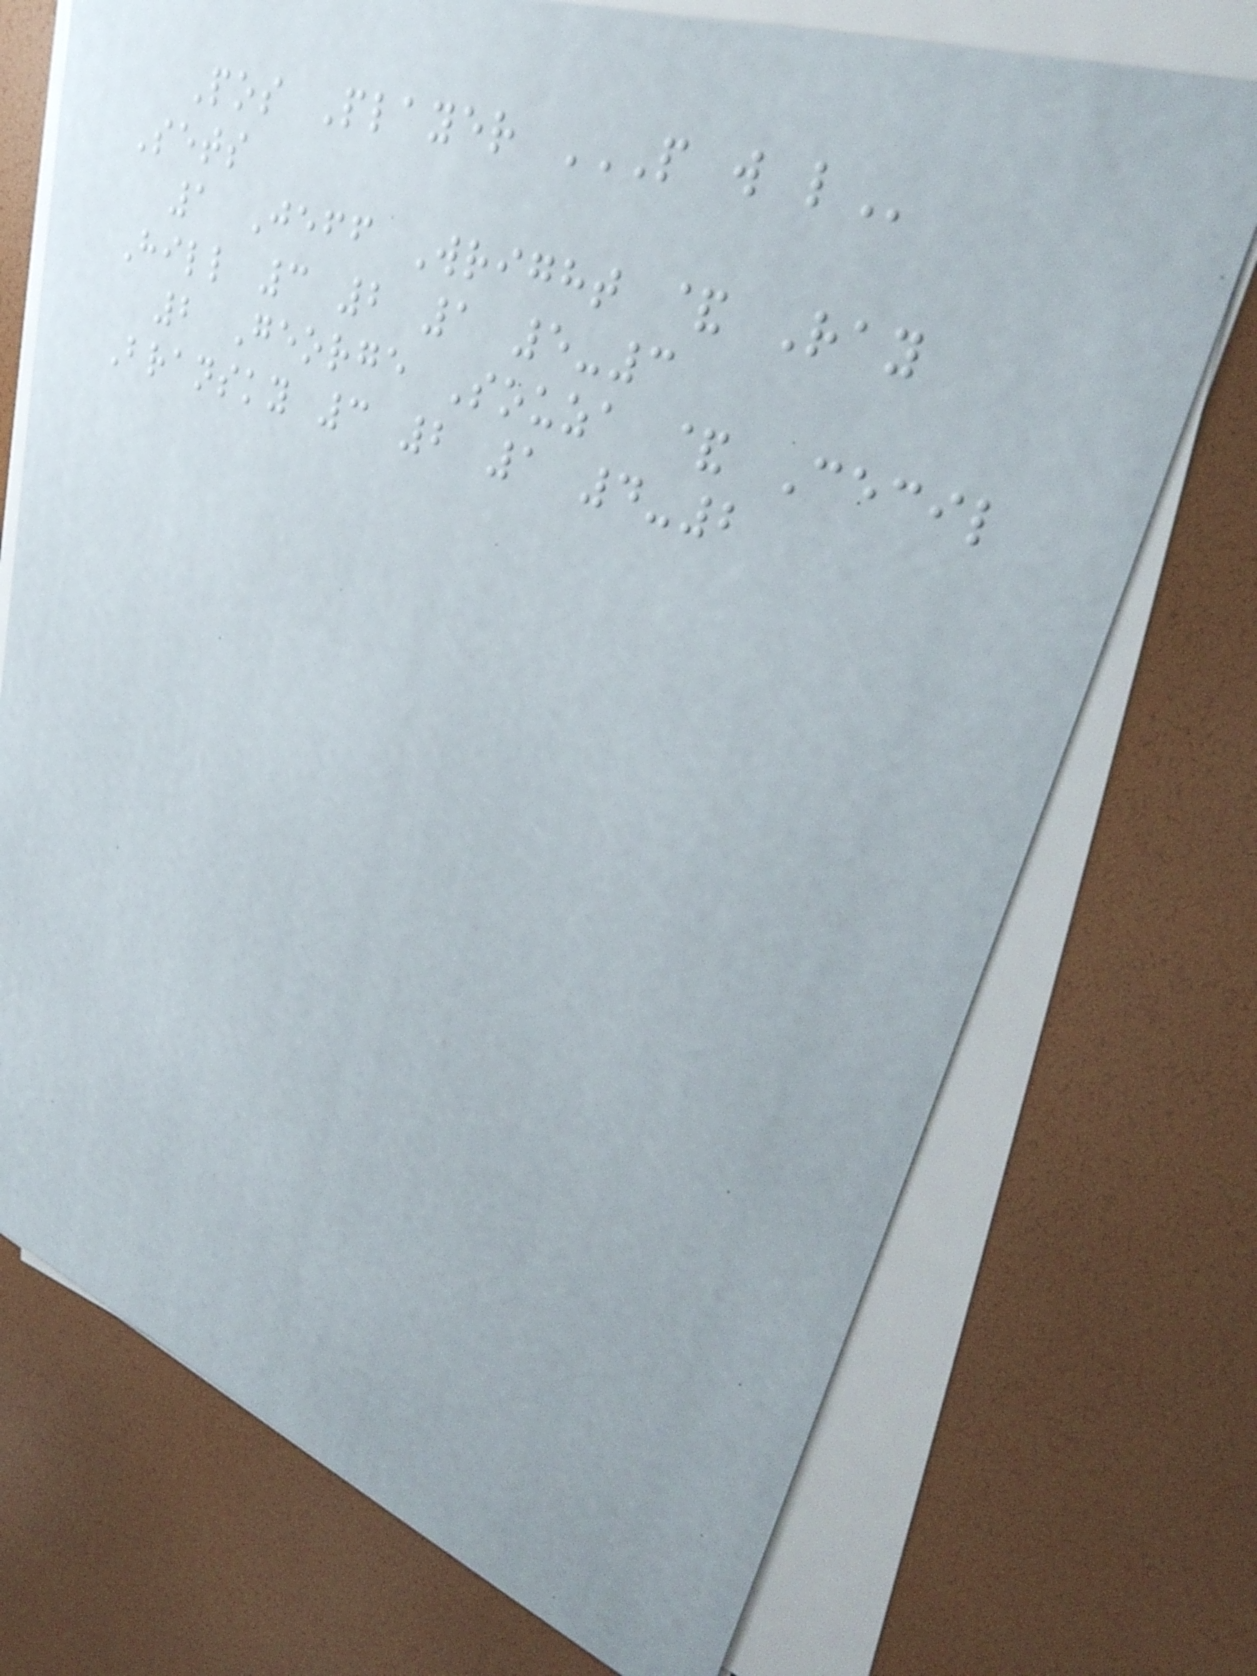Pos Player P W L
Sets
1 Jeff Wright & Ray
Hill 3 2 1 5-3
2 George Souza & Cecil
Bransky 3 2 1 4-2
